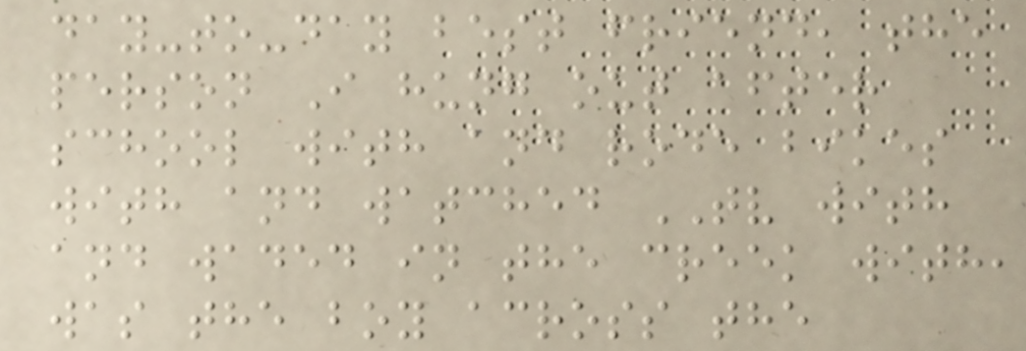day-to-day best friend, the
person I hung out after
school with and rode bikes
with and watched TV with
and waded in the creek with,
was the boy across the
